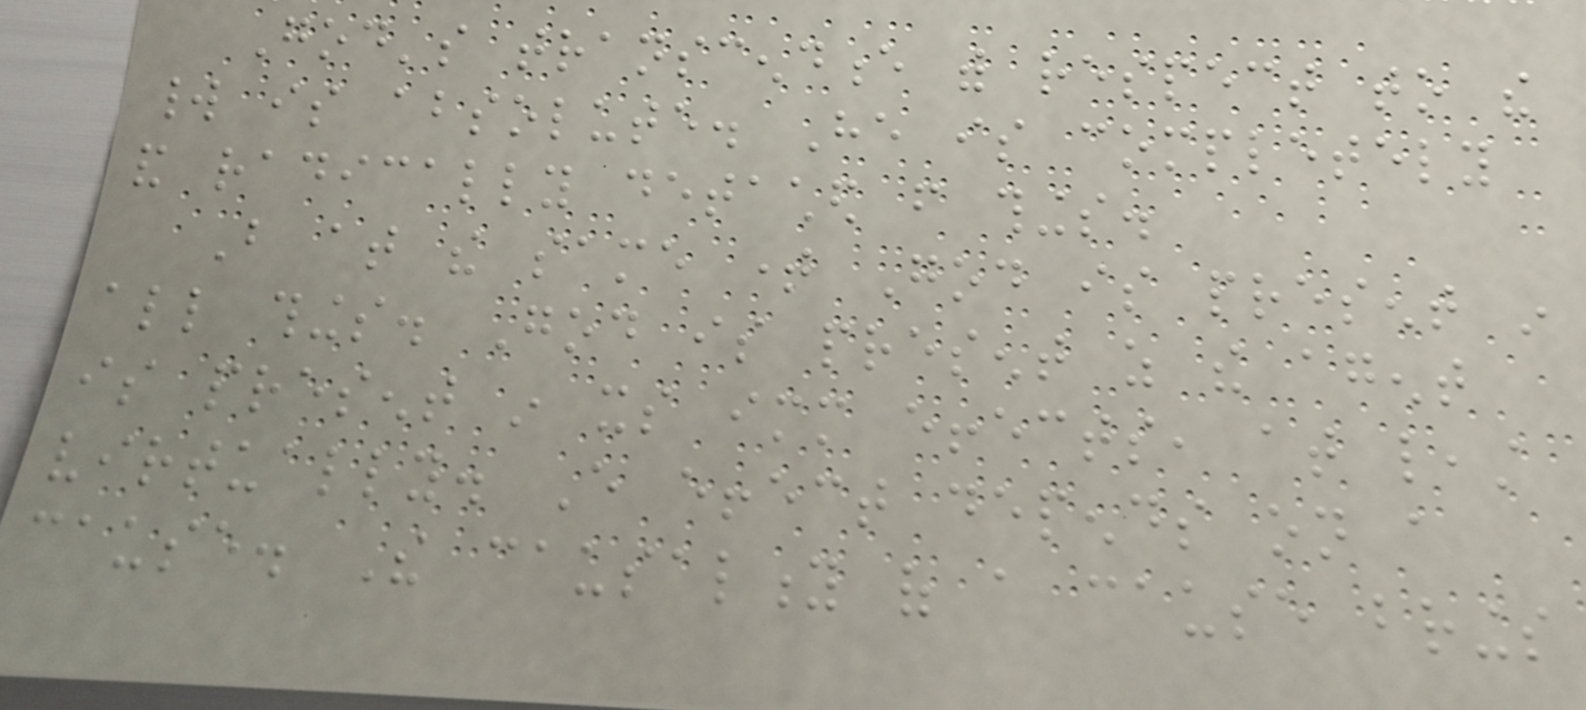God's transcendence with respect to the
world is absolute. He is completely
and radically detached from things.
But at the same time God is present in
all things. God is present as the agent
is present in its immediate effects, at least
virtually. Every effect depends on a
cause. The causality of a cause brings
